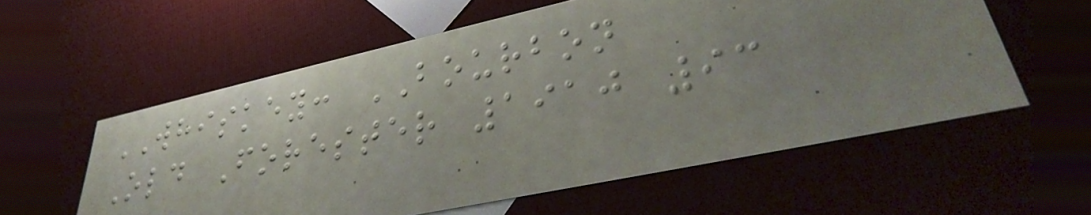WHISKEY: BOURBON
Old Forester 1910 93
